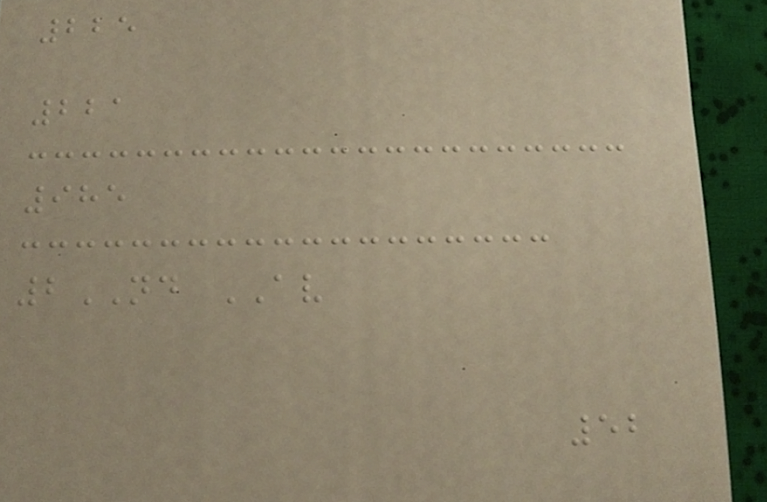225
221
985
2ND AV
52
